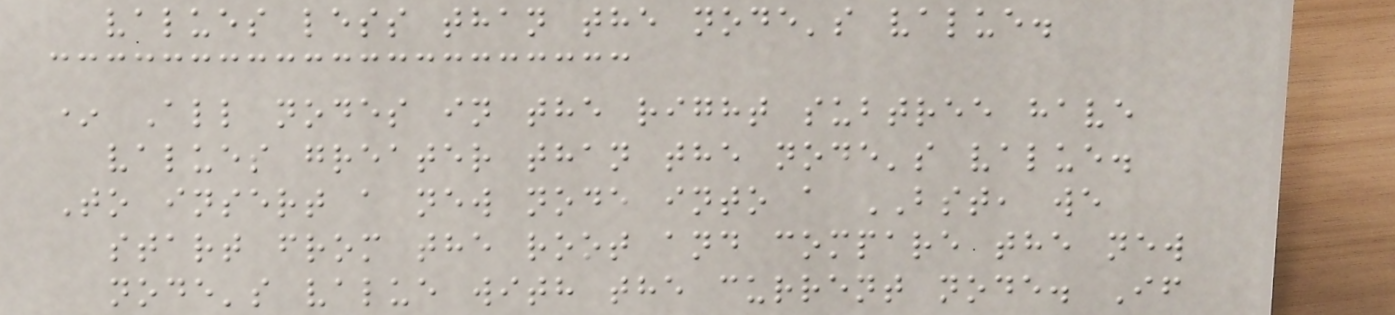values less than the node's value.
* All nodes in the right subtree have
values greater than the node's value.
To insert a new node into a BST, we
start from the root and compare the new
node's value with the current node. If
